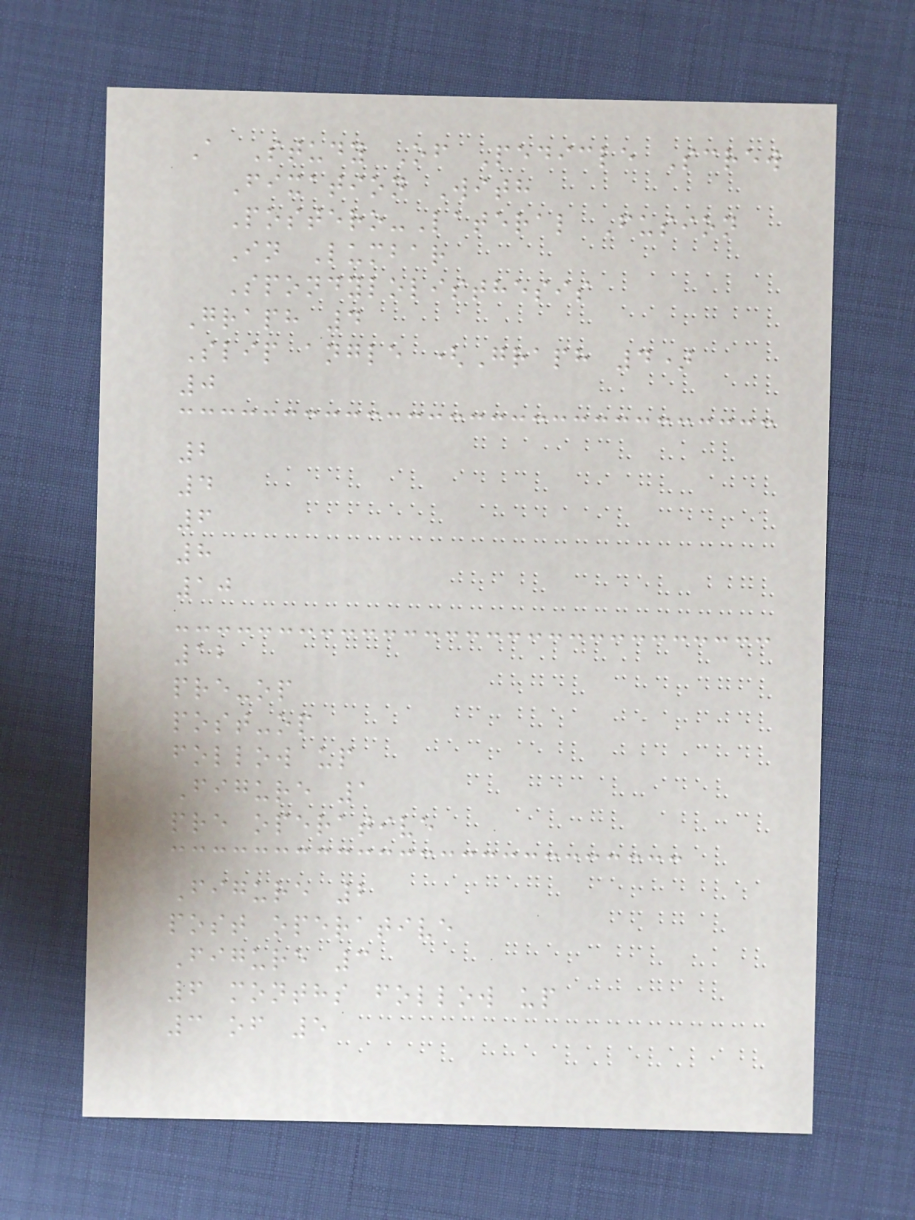A Study Of Pedicle Screw
Fixation With
Postero-Lateral Fusion
In Lumbar
Spondylolisthesis
Graph 4
Slip angle (Graph 4)
0
2
4
6
8
10
12
pre-op
post-op
follow up
Figure 1
pre operative
Figure 2
post operative
Figure 3
6 months follow up
3 of 5
